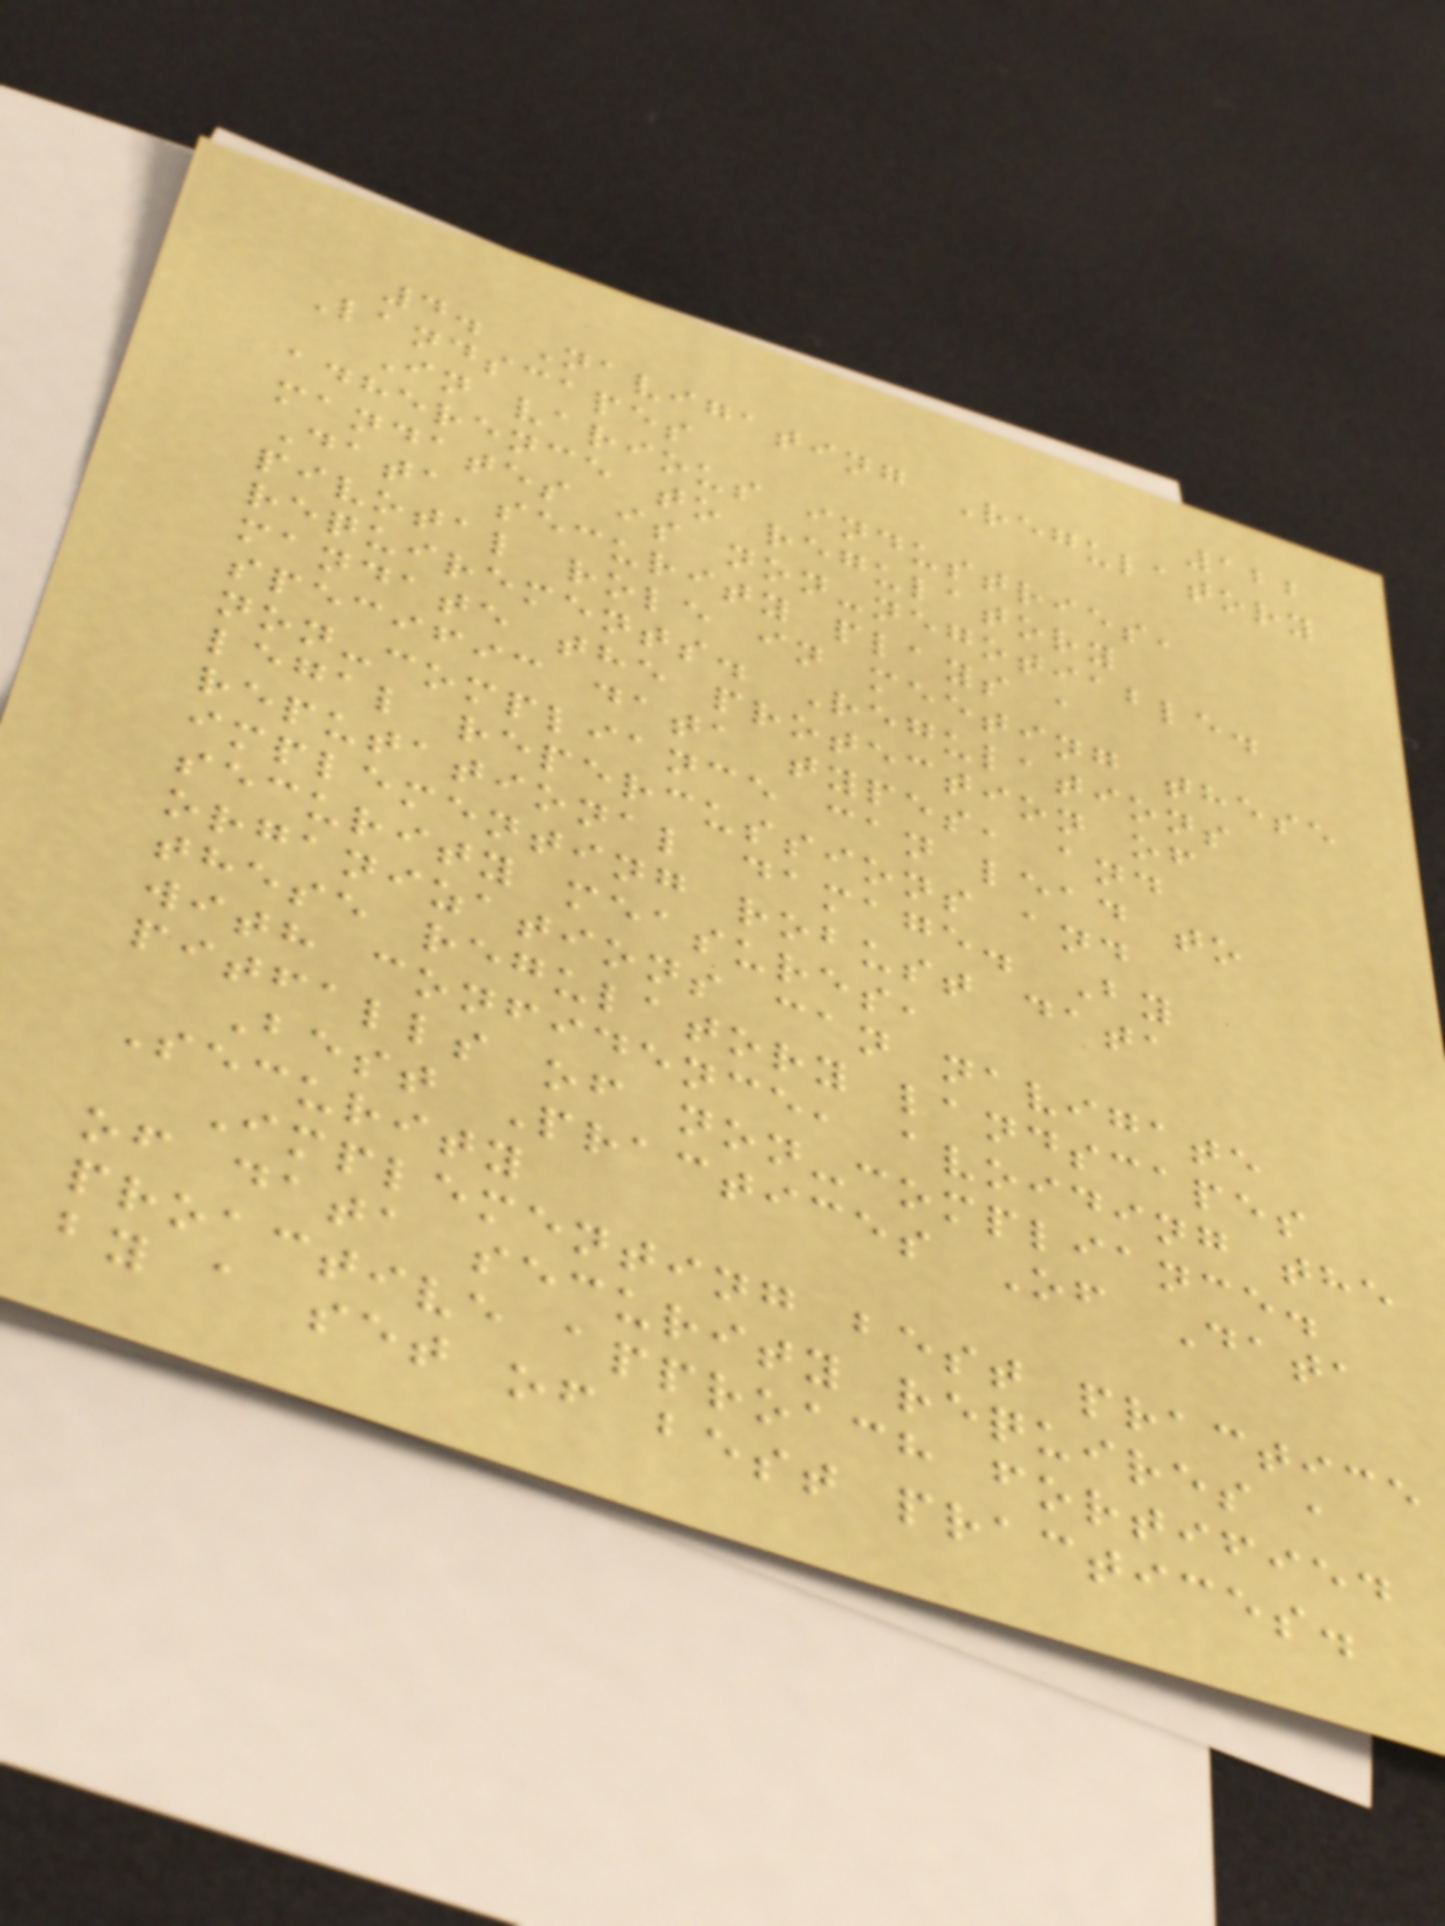122
4. Navigating Regulatory
Landscapes
In various industries,
adherence to regulatory
mandates is non-negotiable.
Data security plays a
pivotal role in meeting these
requirements. Regulations
mandate the protection of
specific data types, and
non-compliance can lead to
legal repercussions and
reputational damage. By
implementing robust data
security measures,
organizations can navigate
these regulatory landscapes
with confidence, avoiding the
pitfalls of non-compliance.
Best Practices Of Data
Security
Implementing best practice
of data security requires a
proactive approach fortified
by a set of best practices.
